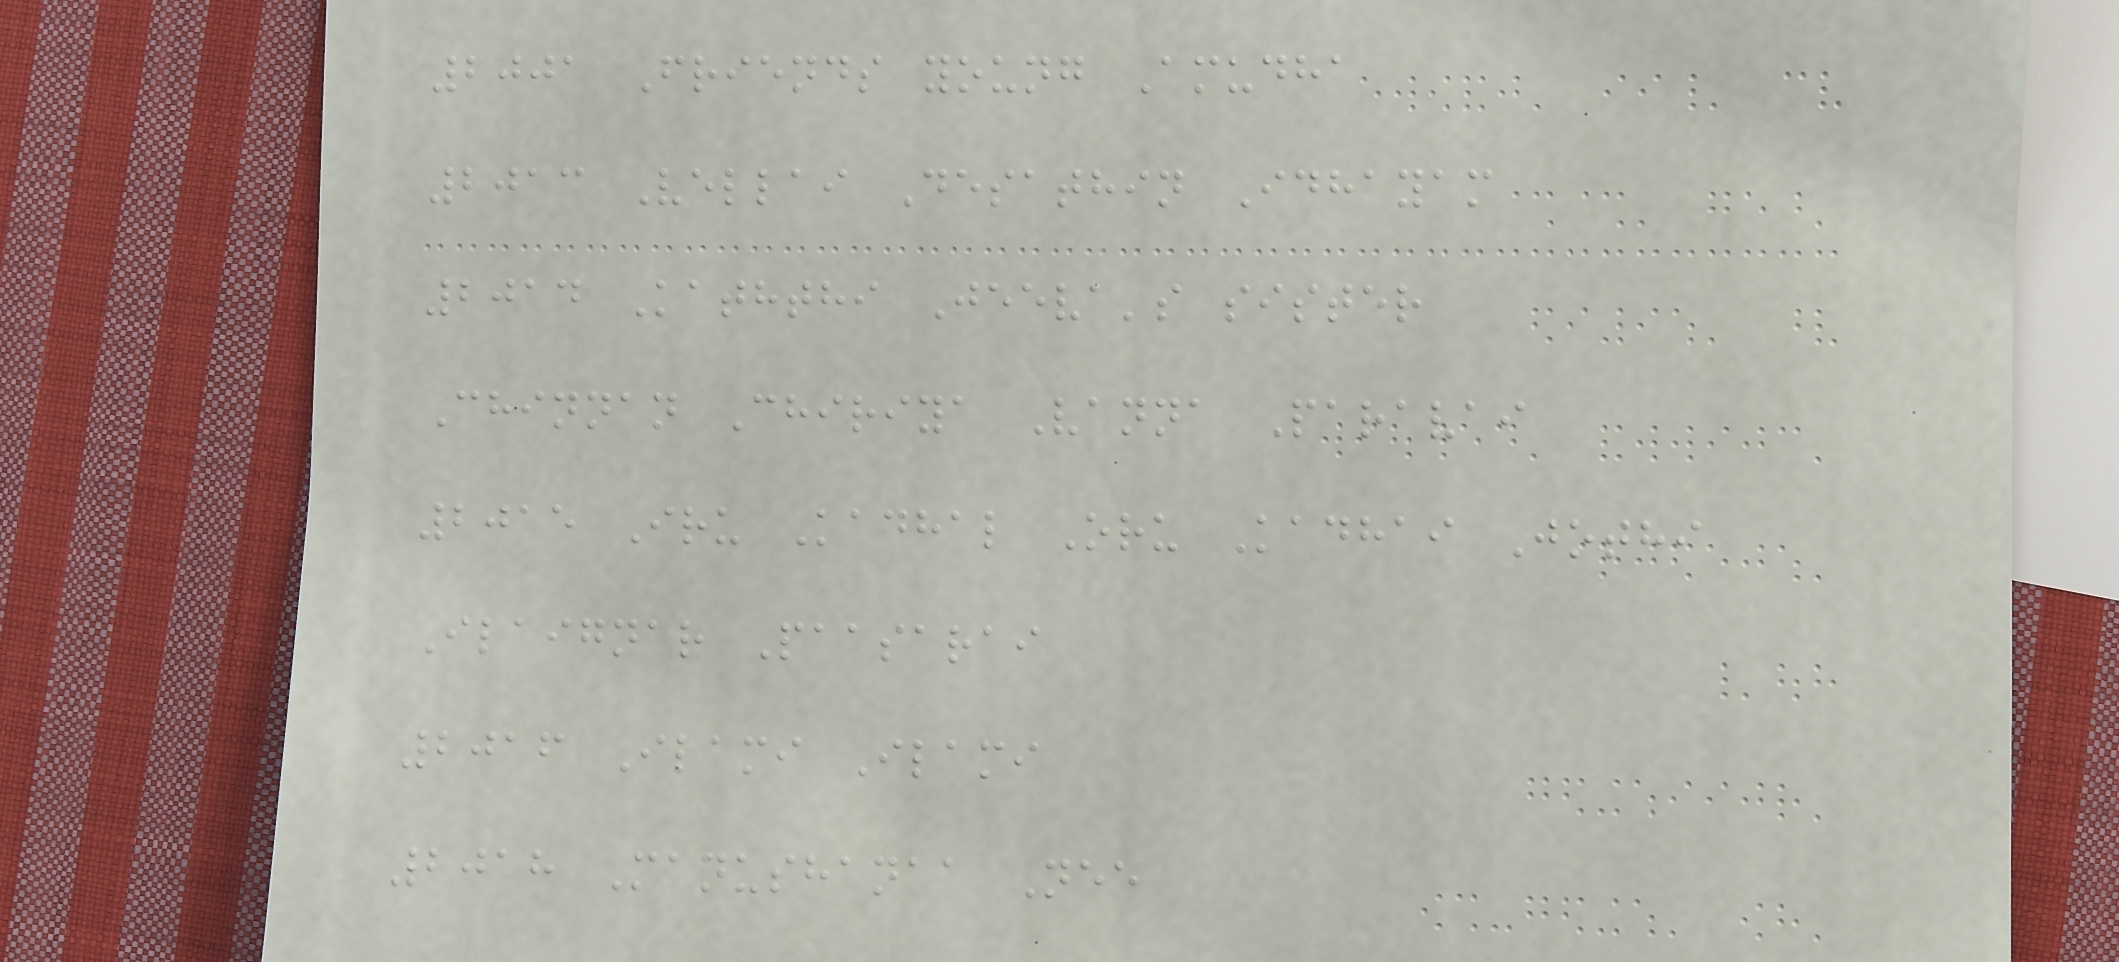2001 Friends young Amudha
2013 Vellai Desathin Idhayam
2014 Kaththi Jeeva's sister
Chinnan Chiriya Vanna Paravai
2015 Iru Kadhal Oru Kadhai Jothi
Ilaignar Paasarai
2016 Ilami Ilami
2018 Manushanaa Nee
